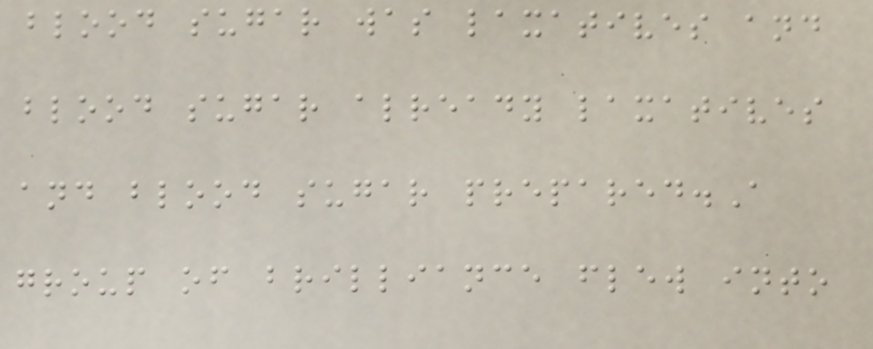blood sugar was laxatives and
blood sugar already laxatives
and blood sugar prepared.A
group of brilliance flew into
